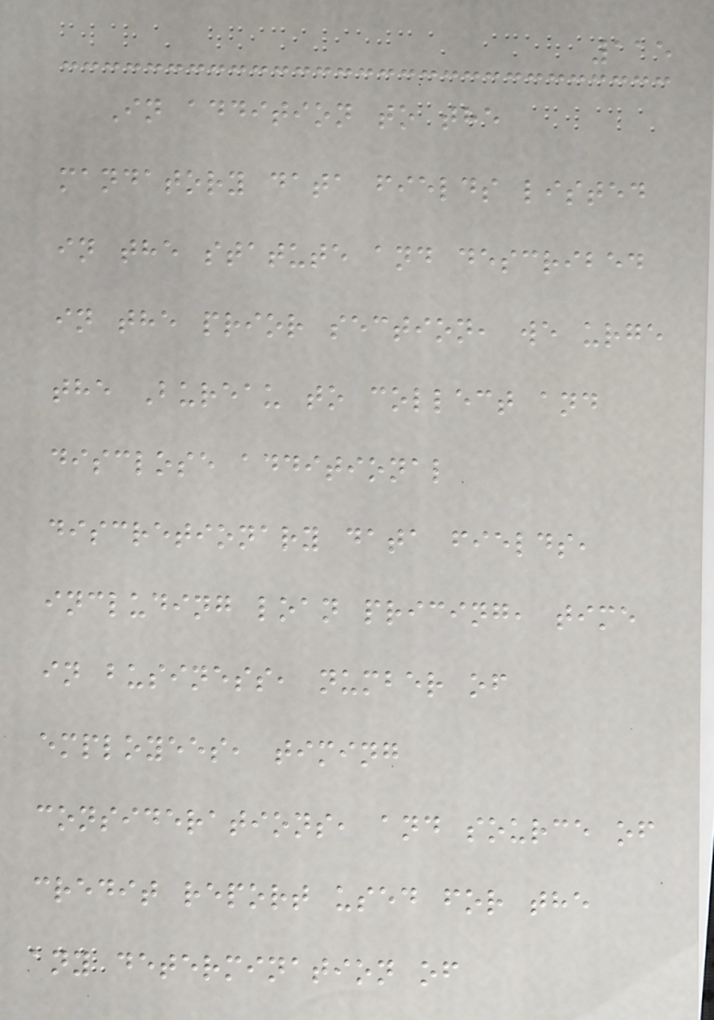115
In addition to the
mandatory data fields listed
in the statute and described
in the prior section, we urge
the Bureau to collect and
disclose additional
discretionary data fields,
including loan pricing, time
in business, number of
employees, timing
considerations, and source of
credit report used for the
any determination of
